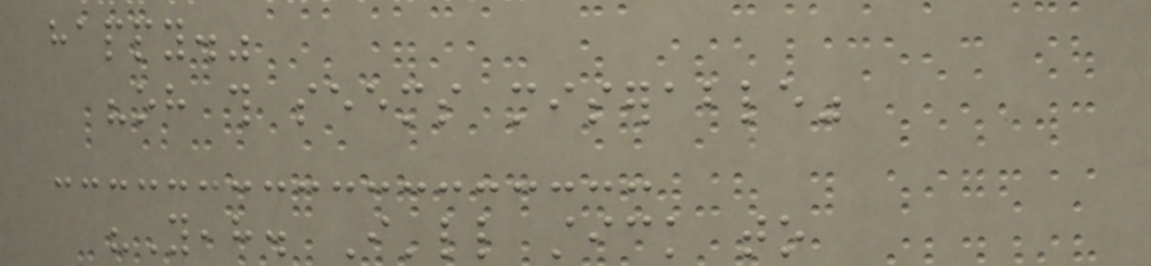happy."
"oh this seems miserable"
"Yeah. I'll stick to
